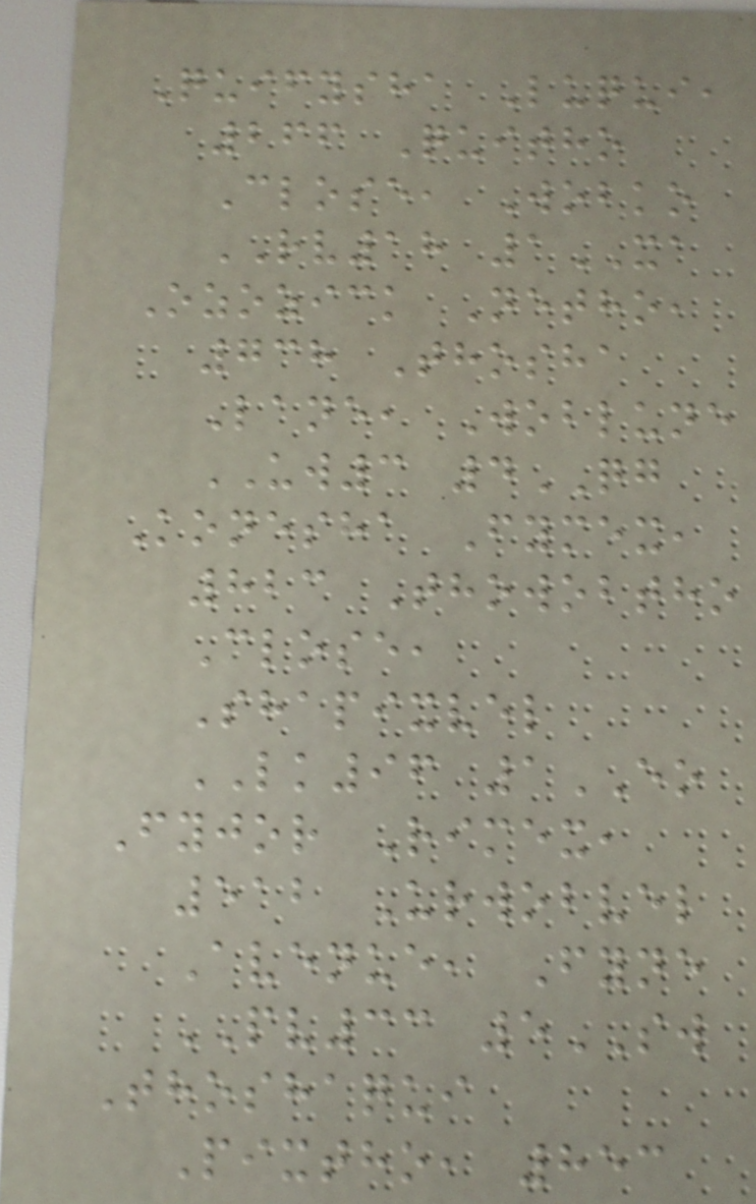Quifysha Luqui,
266 Quitho
Close, Wobko
RV18 1XA
Ozozick Netho,
738 Thosha
Lane, Woblune
UW3 4QG
Konesha Fymex,
823 Thowobtho
Close,
Shapixvel
LK96 1EO
Fyjor Rimex,
512 Urwobvel
Avenue, Fyne
PV33 5SW
Thoshaqui
Pixtho, 853
